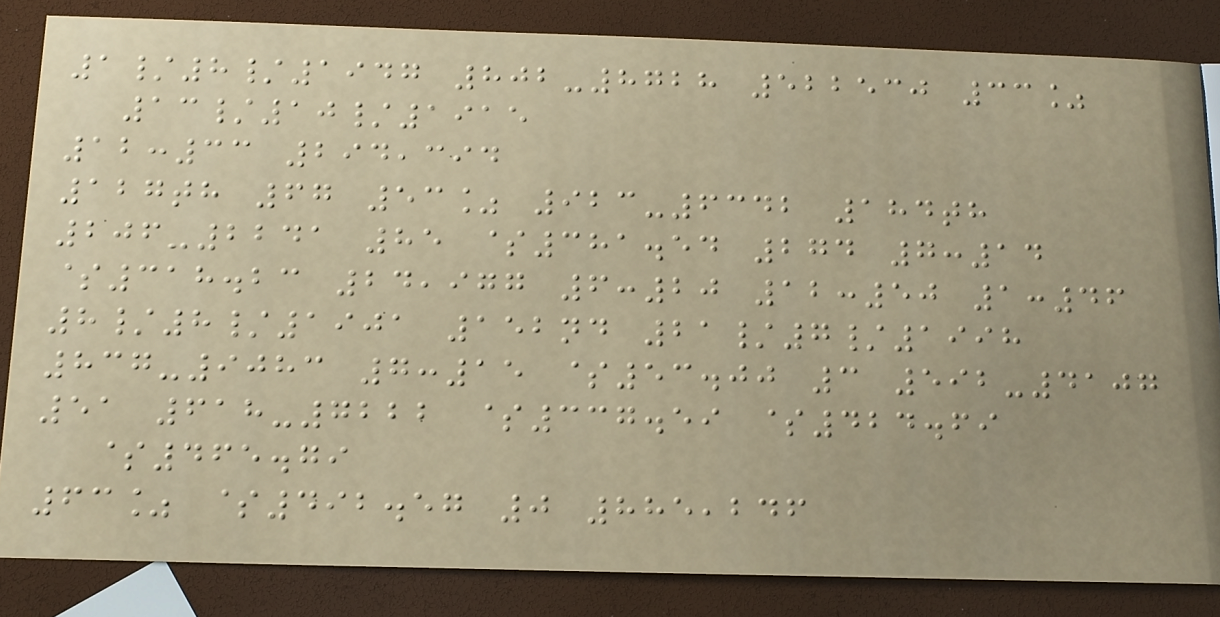1/8/1947 802-8728 522530 33%
13/10/1915
12:33 294,394
127th 67 53% 923-6342 184th
206-2241 85 $381.54 274 7:14
$318.23 24,977 6:20 12:50 1:46
8/8/1901 152nd 21/7/1998
837-9083 7:15 $53.00 3 592-4107
51 618-7222 $337.59 $424.69
$465.79
63% $492.57 0 885,246
